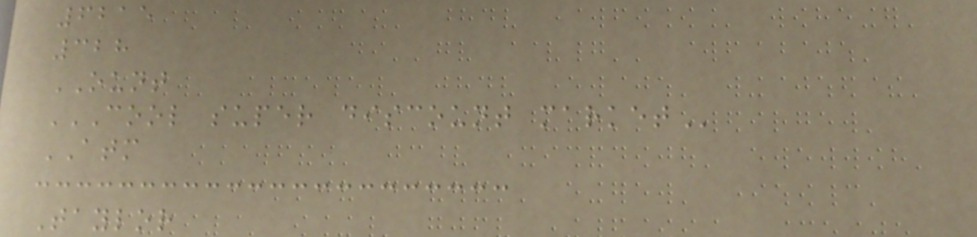6215
328
OUNT
COOL SUPER DISCOUNT MARKET
ATM
Taylor
